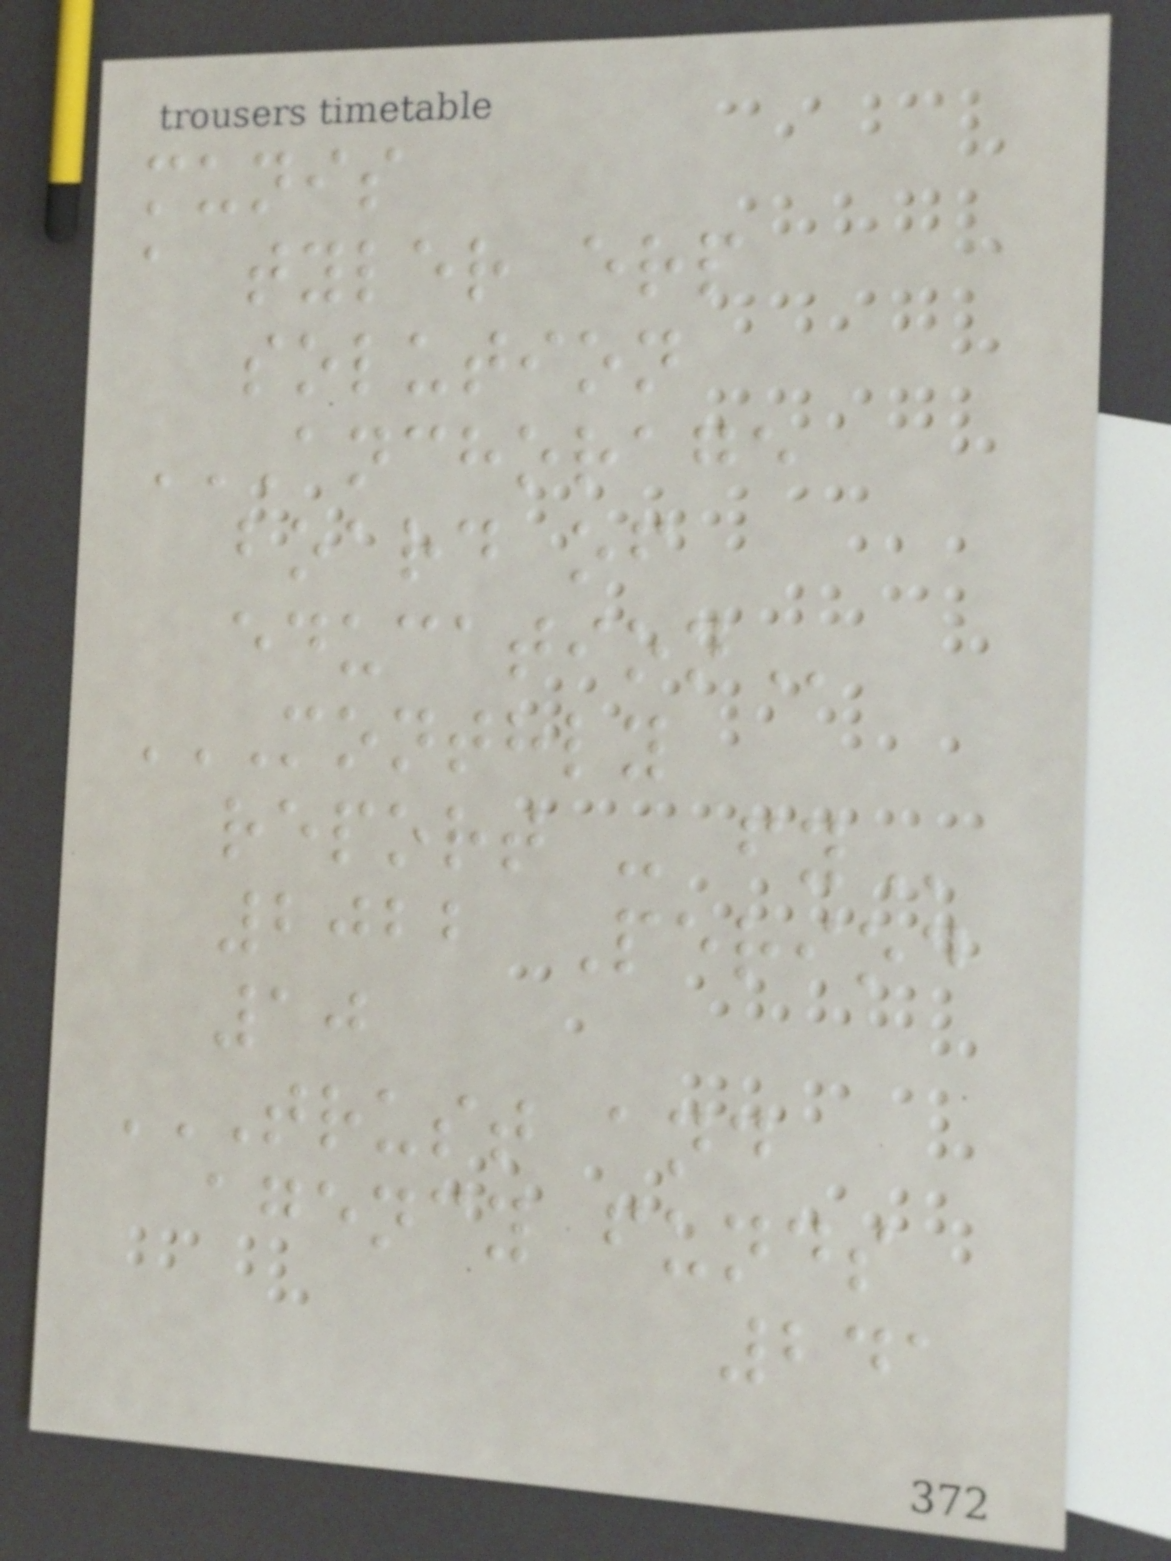munis
a tyler erp
solution
ANCHORAGE
BOARD OF
EDUCATION
MONTHLY
REPORT - FY
2022 Period
10
TRUST AND
AGENCY FUNDS
241
